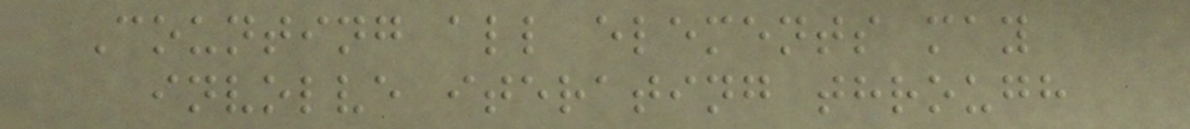Counting all elements may
involve iterating through
